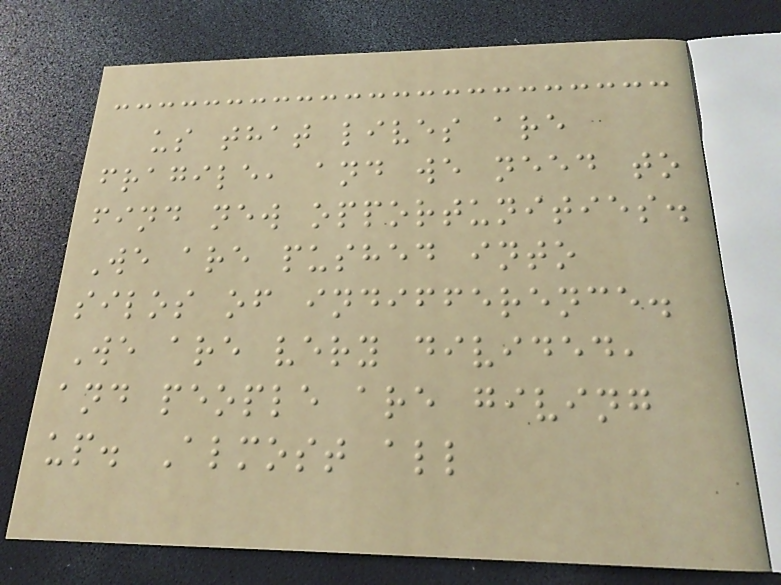us that lives are
fragile, and we need to
find new opportunities.
We are pushed into
silos of indifference.
We are very divided,
and people are giving
up. Almost all
